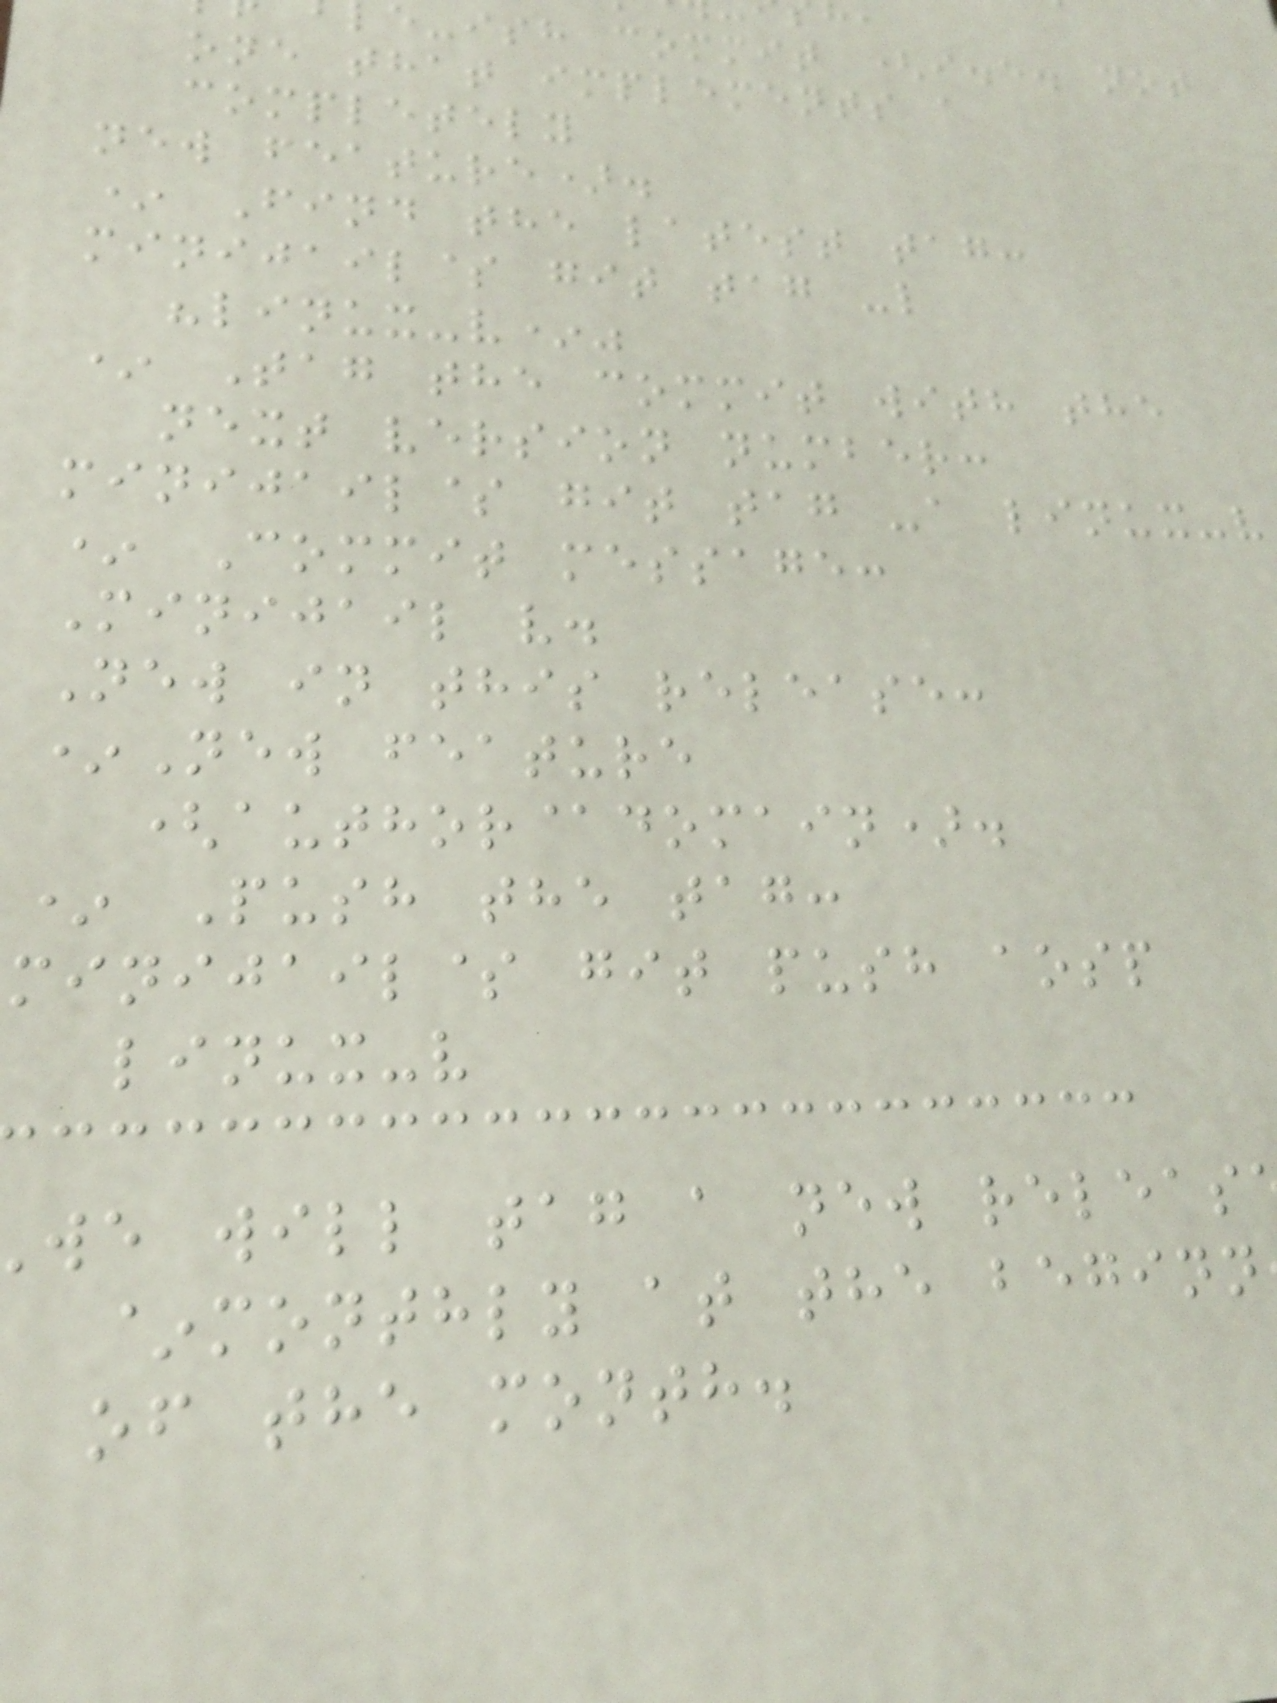e-ish commit (i.e. not
one that implements a
completely
new feature).
* Find the latest tag:
minijail$ git tag -l
"linux-v*"
* Tag the commit with the
next version number:
minijail$ git tag -a linux-v
* Commit message:
Minijail v.
New in this release:
*New feature
(author@domain).
* Push the tag:
minijail$ git push aosp
linux-v
we will tag a new releas
~monthly at the beginn
of the month.
